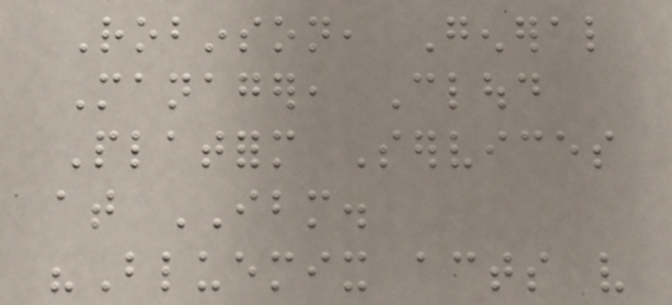Robinson, General
Manager, Cloud
Platform Services
at IBM.
"Bluemix acts very
